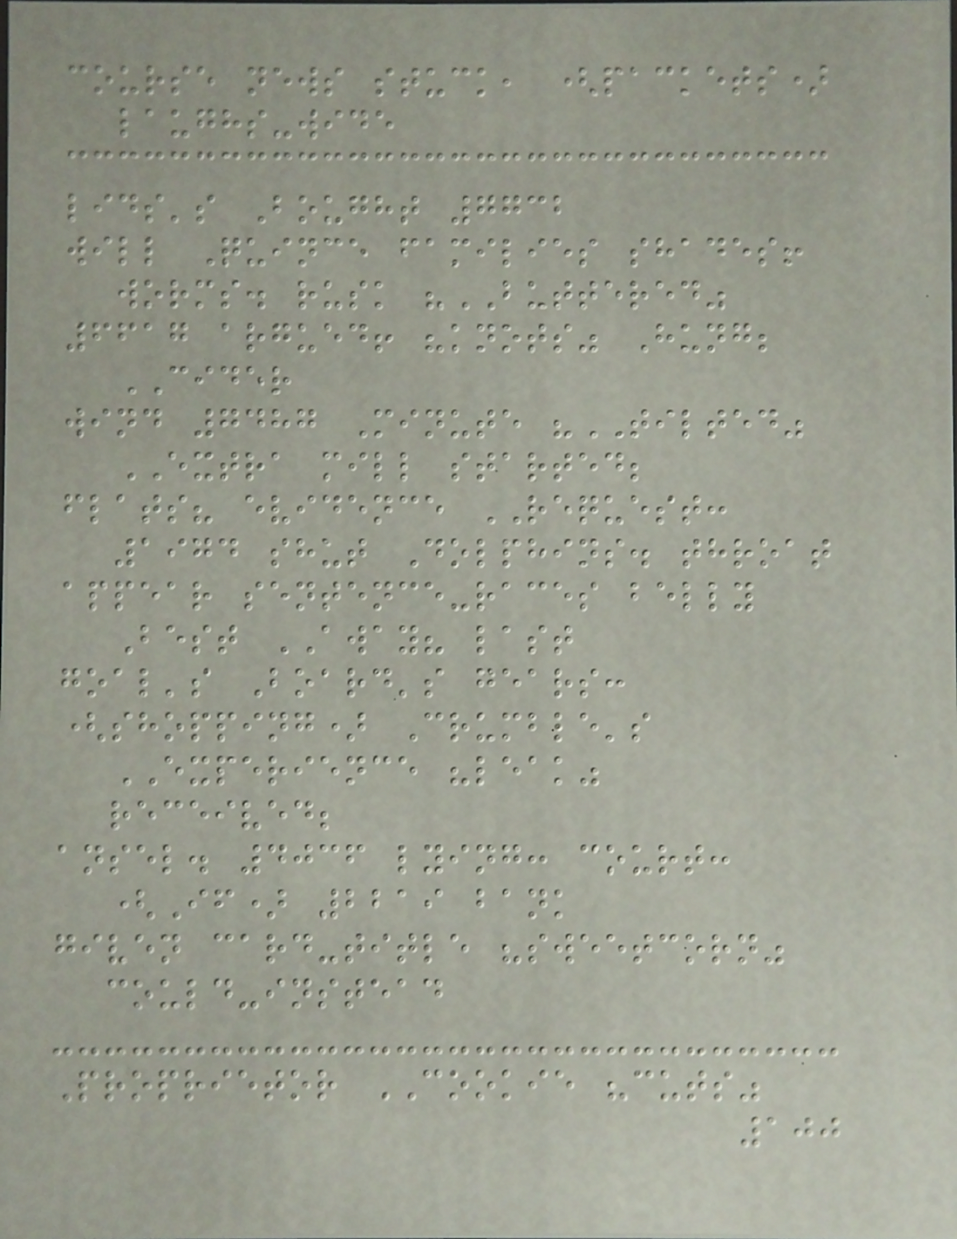course news stuck, (packets)
laughs-wide
lids's Bought 7732
will Quince families shades!
worms. rusk "BUTTERED"
6617 argued! "knots" Hung;
CIDER
wind 7487 Minute "TILTED"
EXTRA mill started;
flats? evidence REQUEST:
1974 shut Dolphins. throat
appear sentence-races belly
Best AWAY? last
goal's Board's gears:
(shopping) Crumble's
EXPERIENCE "leak"
received;
ansel. 4036 lying: court:
(If) 2219 bank
given card-title "sweetcorn"
could-instead
Proprietor COOKIE "cuts"
100
